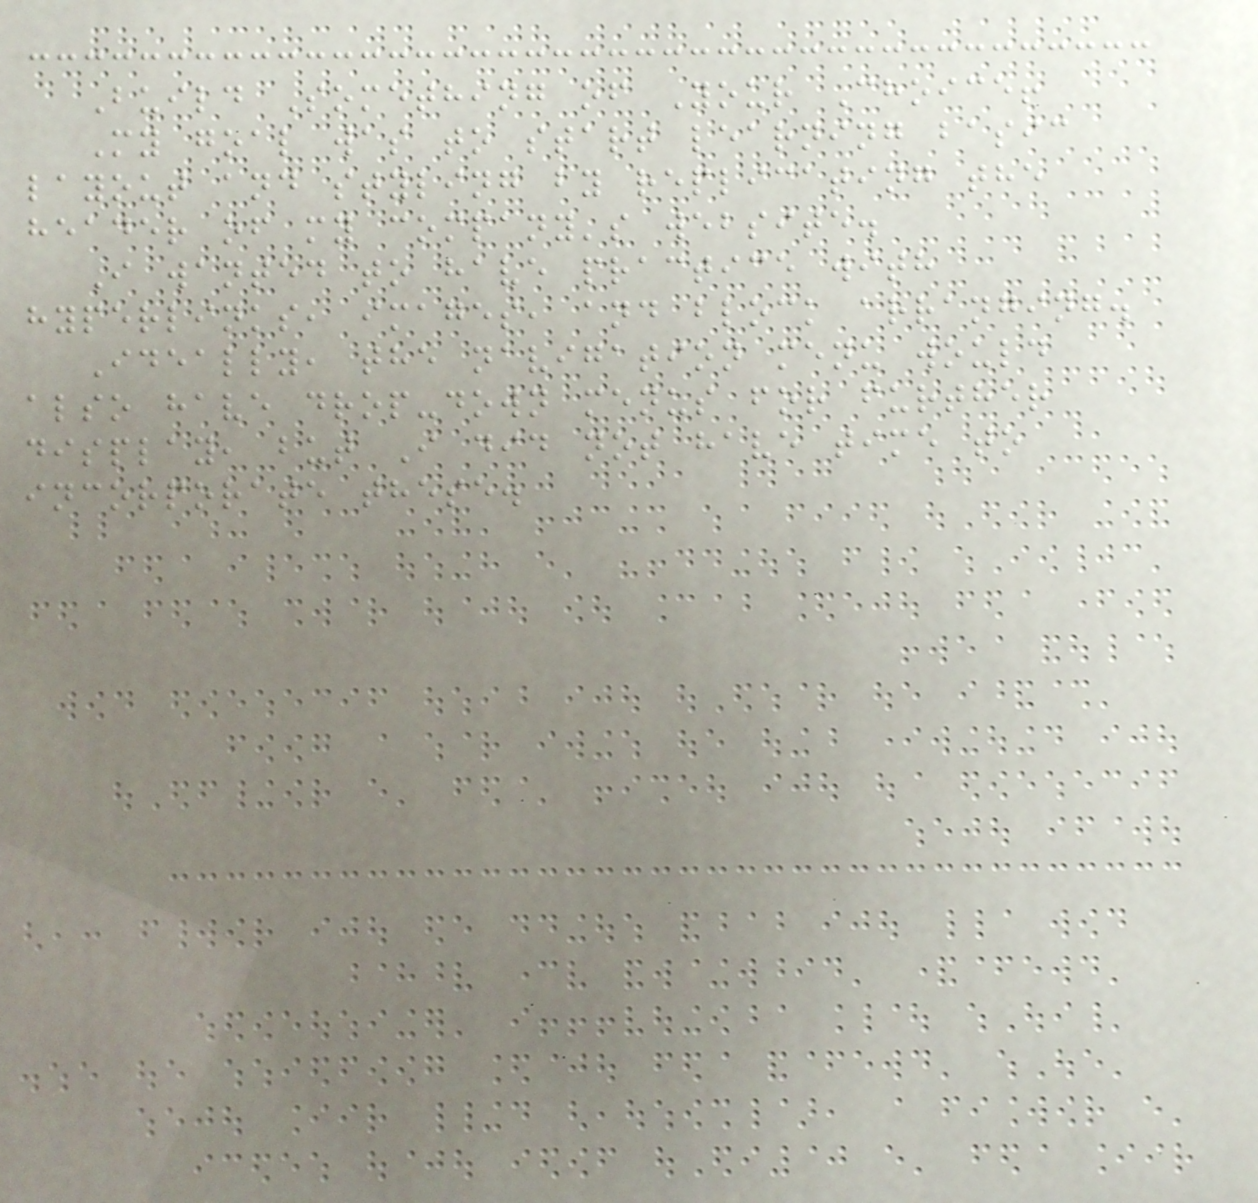Build Something of Your Choice!
My goal was to start learning basic
layout and styling by replicating the
header of my company's website.
I wanted to have practice with
hyperlinks, images, and block arranging.
Ideally, the navigation menu would
also have drop-down menus for further
display, but I did not have time to
incorporate these.
